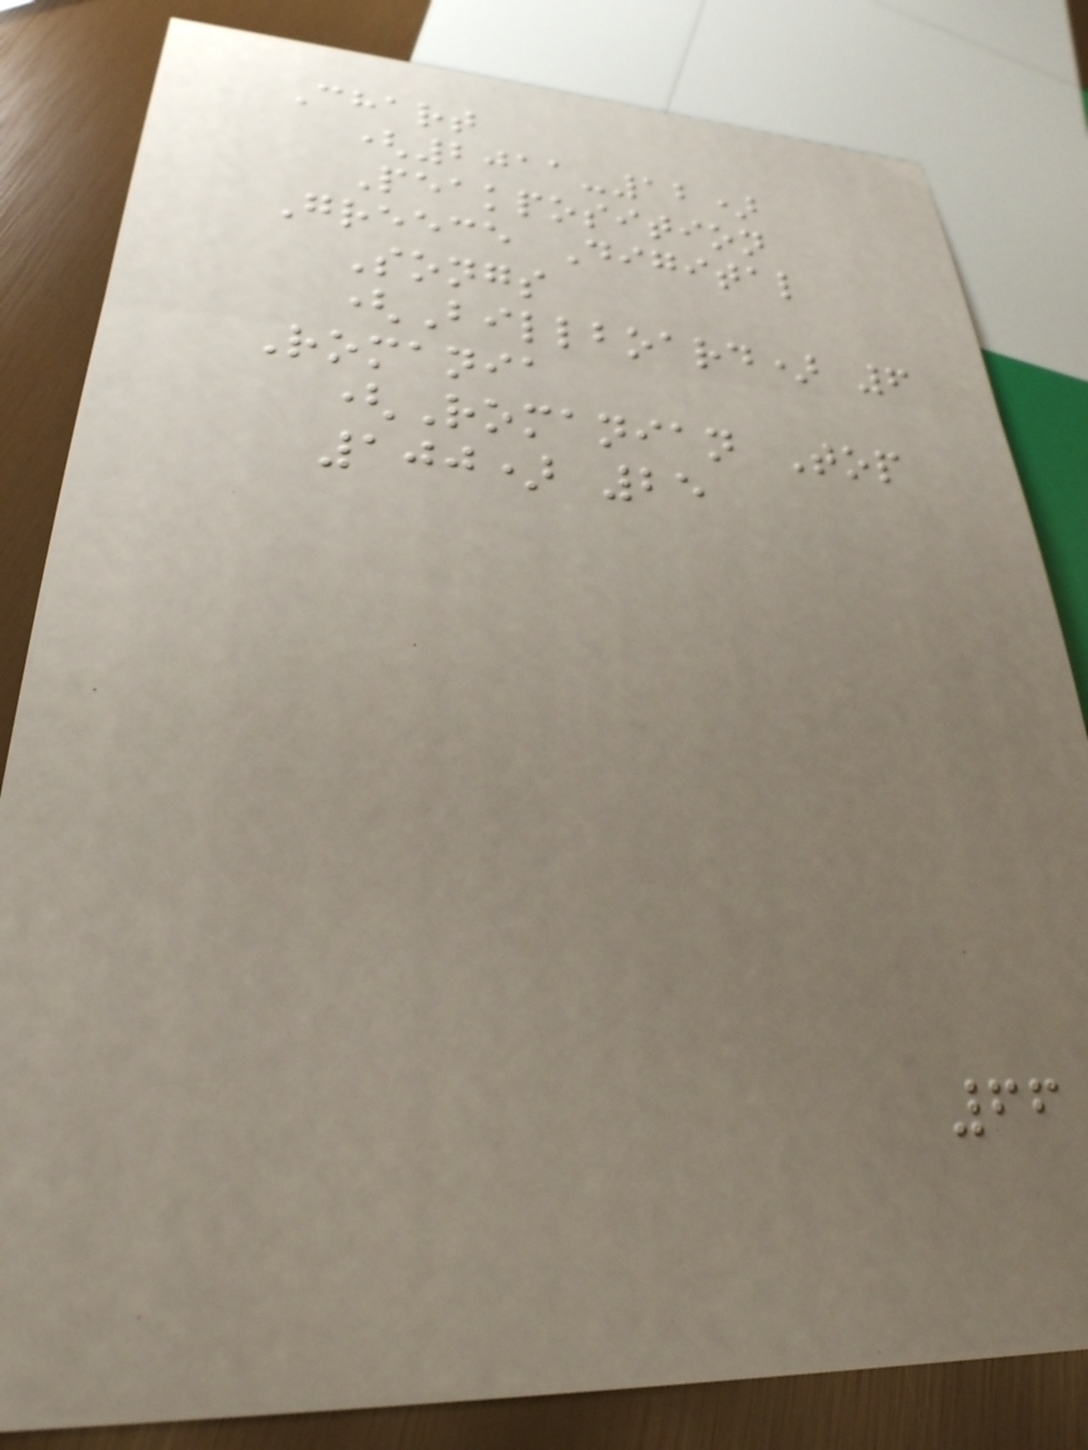Chart
(2011-12)
Peakposition
Greece Digital
Songs
(Billboard) 6
Romania
(Romanian Top
100) 25
66
